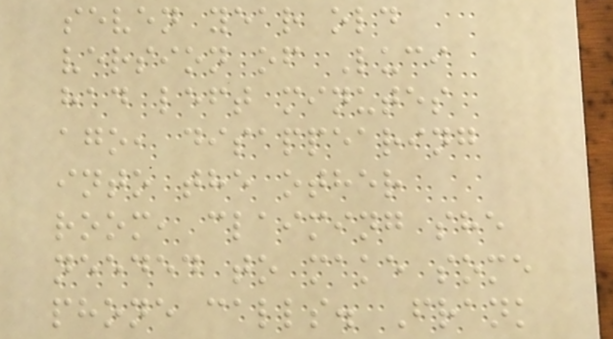seven year old
version of Luci
had left minutes
ago, disappearing
into the other
room, claiming she
needed to make some
phone calls. Frank
